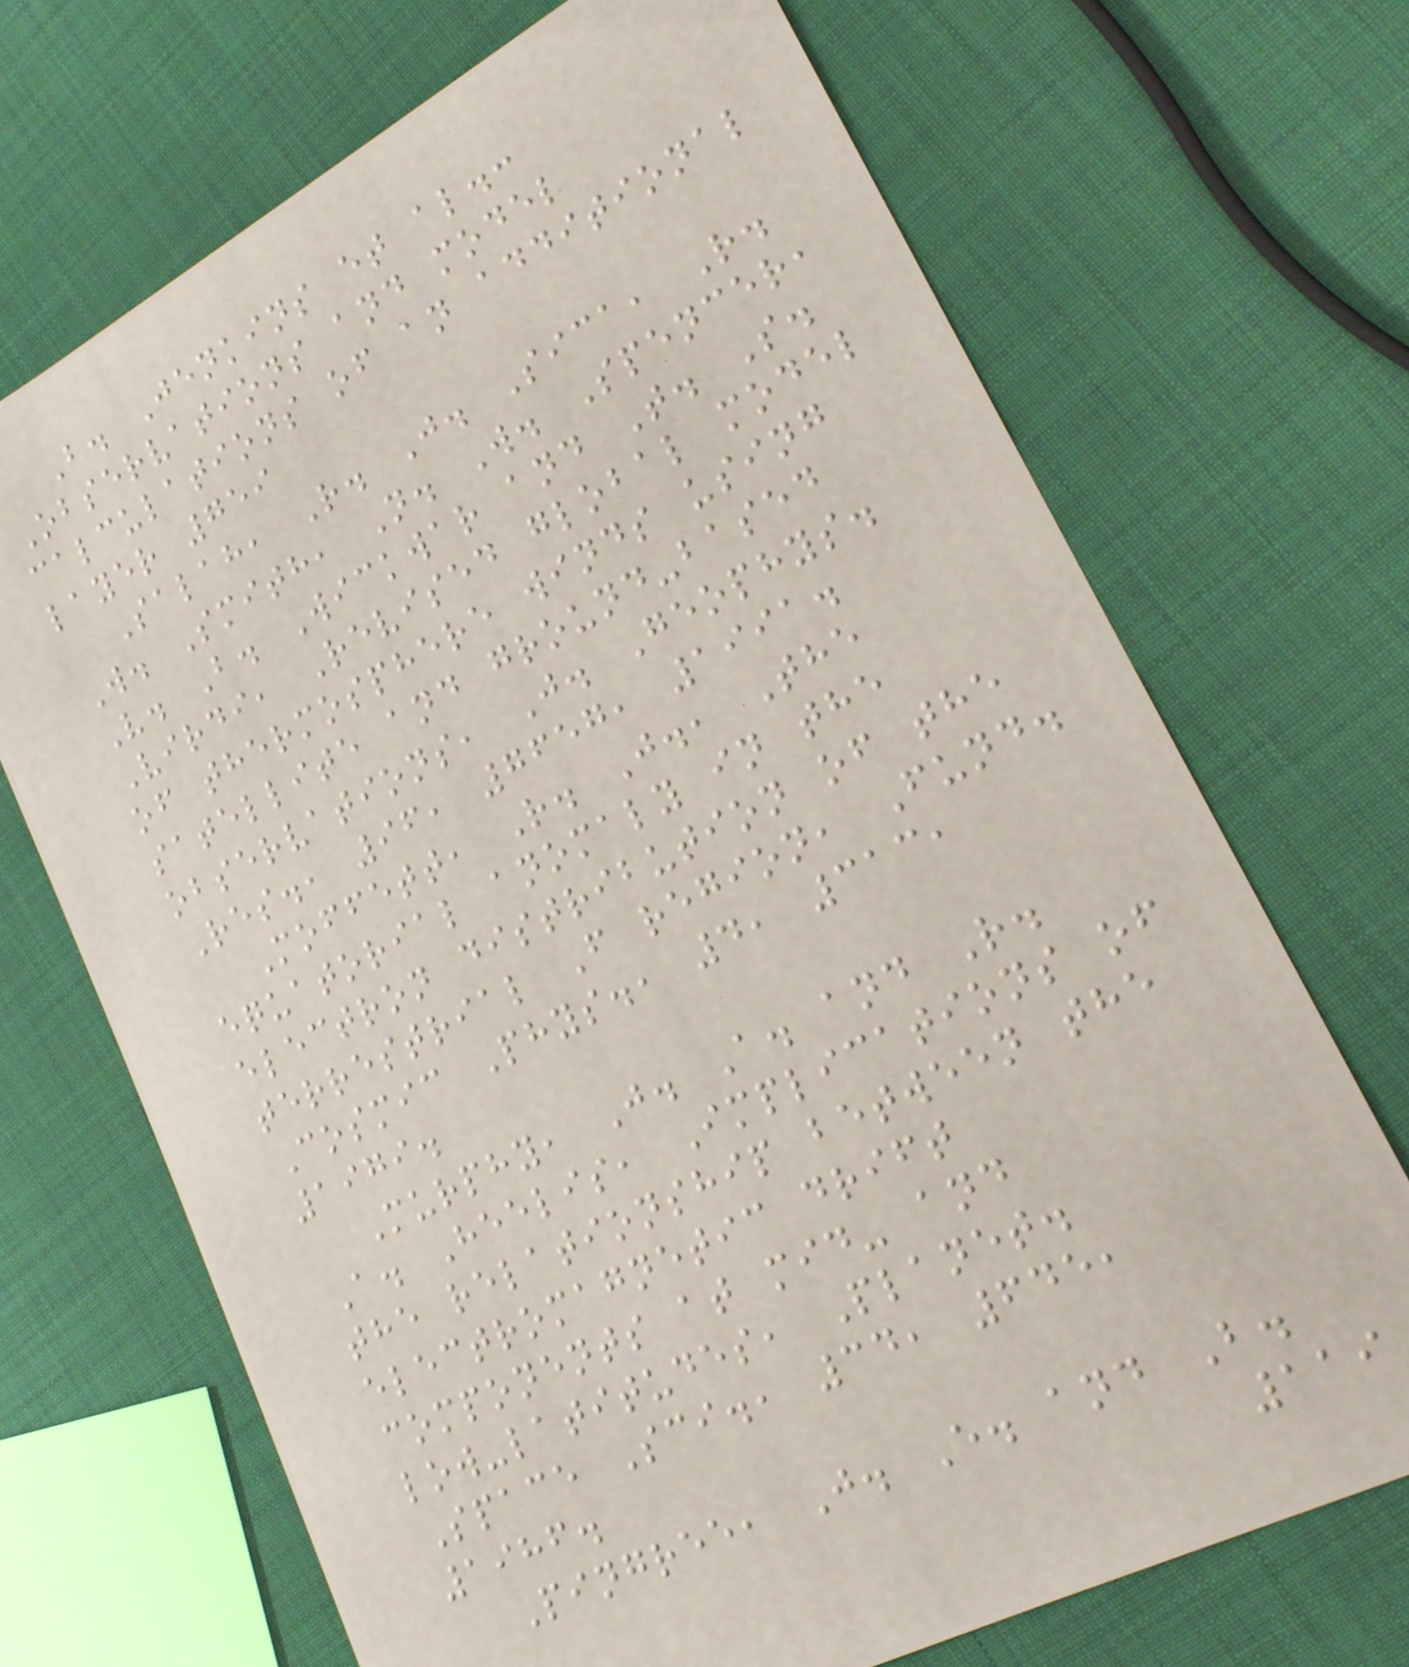B. Jenkins et al.:
Observations and model
calculations of an additional
layer 759
Salah, R. J. Sica, R.
W. Smith, N. W. Spencer,
V. B. Wickwar and T. S.
Virdi, Revised global model
of thermosphere winds using
satellite and ground-based
observations, J. Geophys.
Res., 96, 7657, 1991.
Moffett, R. J., The
equatorial anomaly in the
electron distribution of the
terrestrial F region, Fund.
Cosmic Phys., 4, 313,
1979.
Murphy, J. A. and R.
A. Heelis, Implications of
the relationship between the
electromagnetic drift
components at mid- and
low-latitudes, Planet.
Space Sci., 34, 645,
1986.
Pingree, J. E. and B.
119
